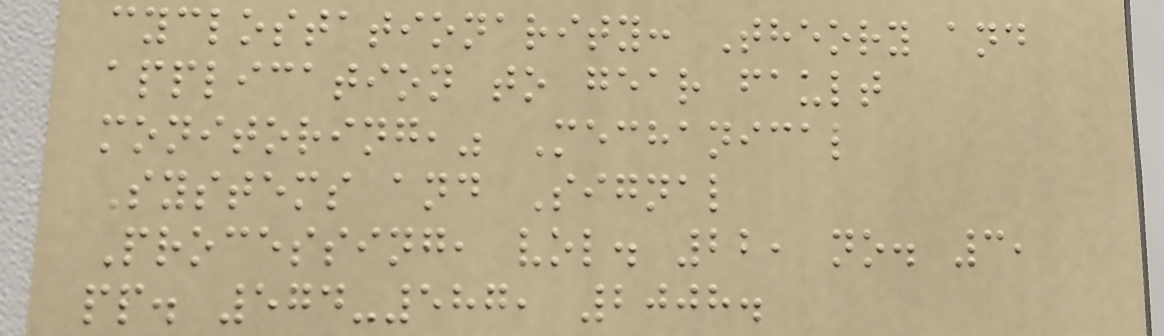cyclostationarity: Theory and
application to gear fault
monitoring," Mechanical
Systems and Signal
Processing, vol. 22, no. 3,
pp. 574-587, 2008.
